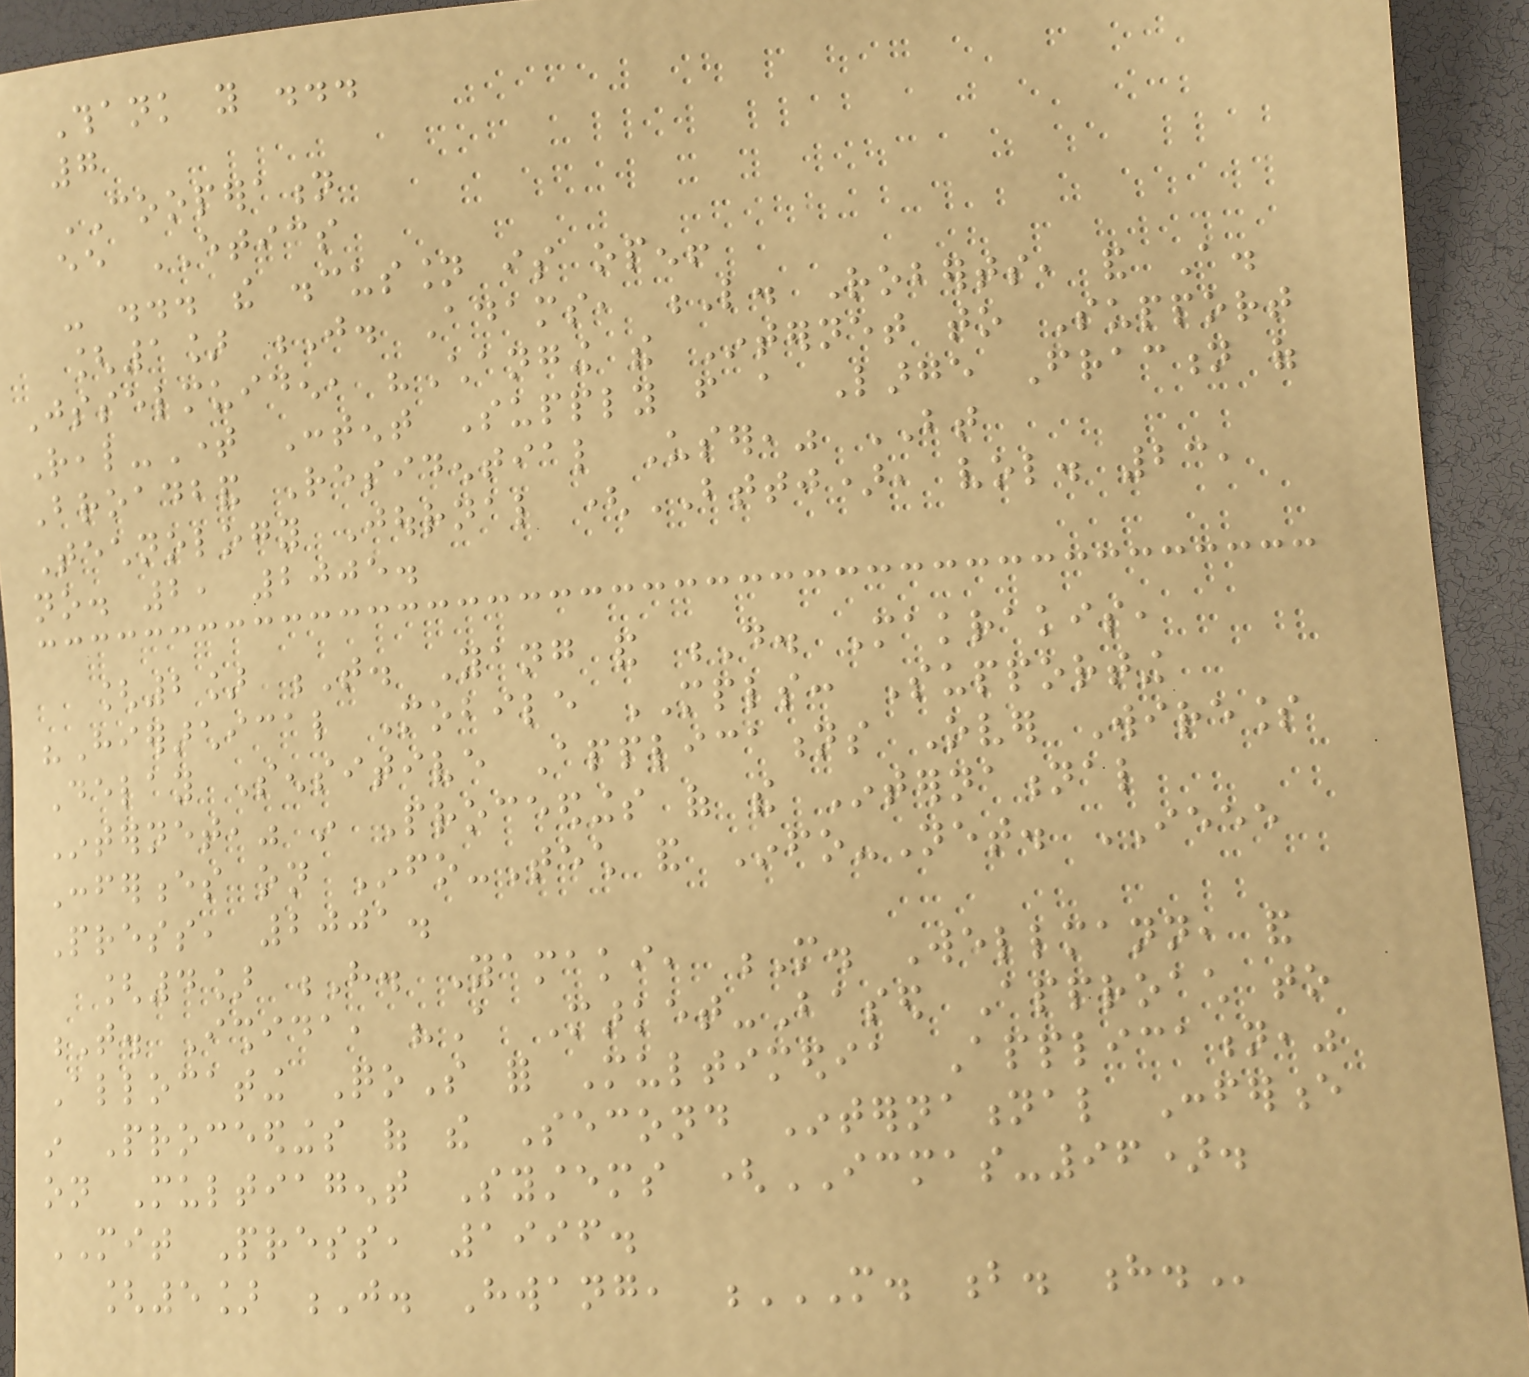Thank you ...
7
COOPERATION
ee ETICS
- ... the discussion is open!
[1] J. Adams, L. Roberts, and A.
Jsselmuiden, "Changing the Internet to Support
Real-Time Content Supply from a Large Fraction of
Broadband Residential User," BT
Technology Journal (BTTJ), vol. 23,
no. 2, 2005.
[2] T. Yang and D. Makrakis,
"Hierarchical Mobile MPLS: Supporting
Delay Sensitive Applications Over Wireless
Internet," in Proceedings of the International
Conferences on Info-Tech and Info-Net. IEEE
Press, 2001.
[4] H. Yamaki, M. Wellmann, and
T. Ishida, "A Market-Based Approach to
Allocating QoS for Multimedia Application,"
in Proceedings of the Second International Conference
on Multiagent Systems (ICMAS-96).
MIT Press, 1996.
[5] J. Hwang, M. B. H.
